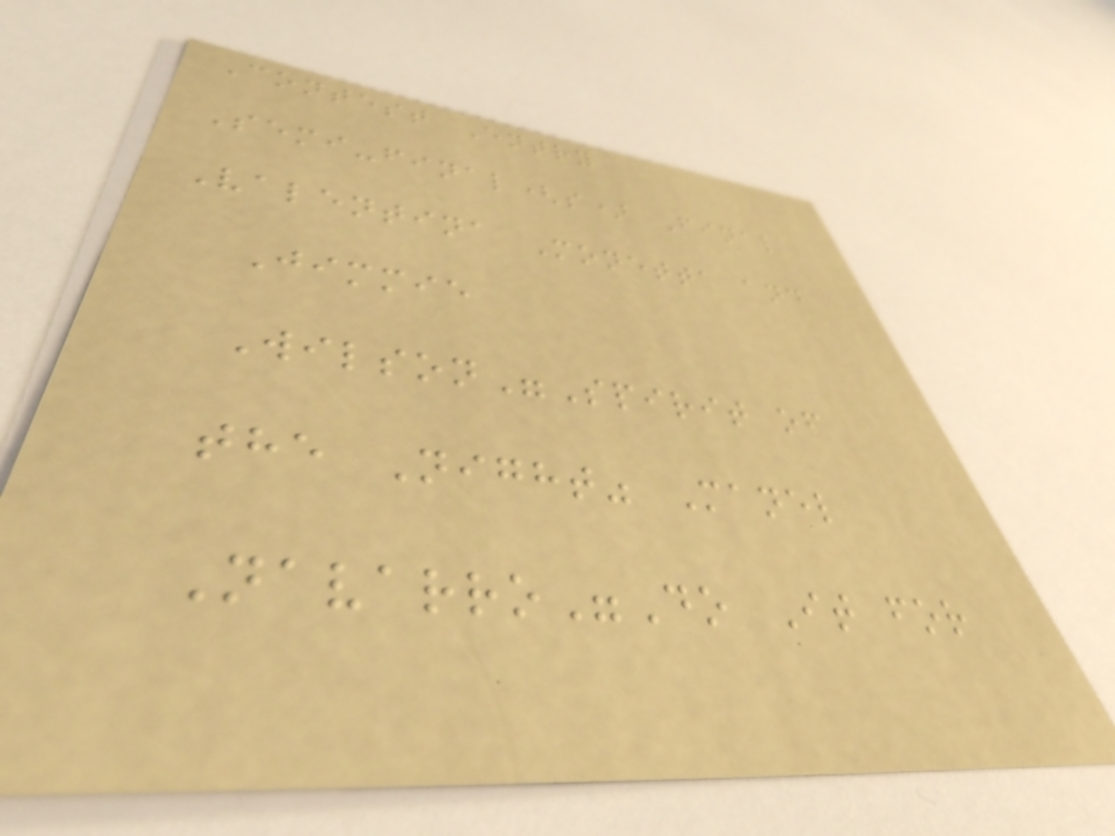Contest Entry
Semi-final(s) Final
Valentina Monetta and
Jimmie
Wilson"Spirit of
the Night" Manel
Navarro"Do It for
